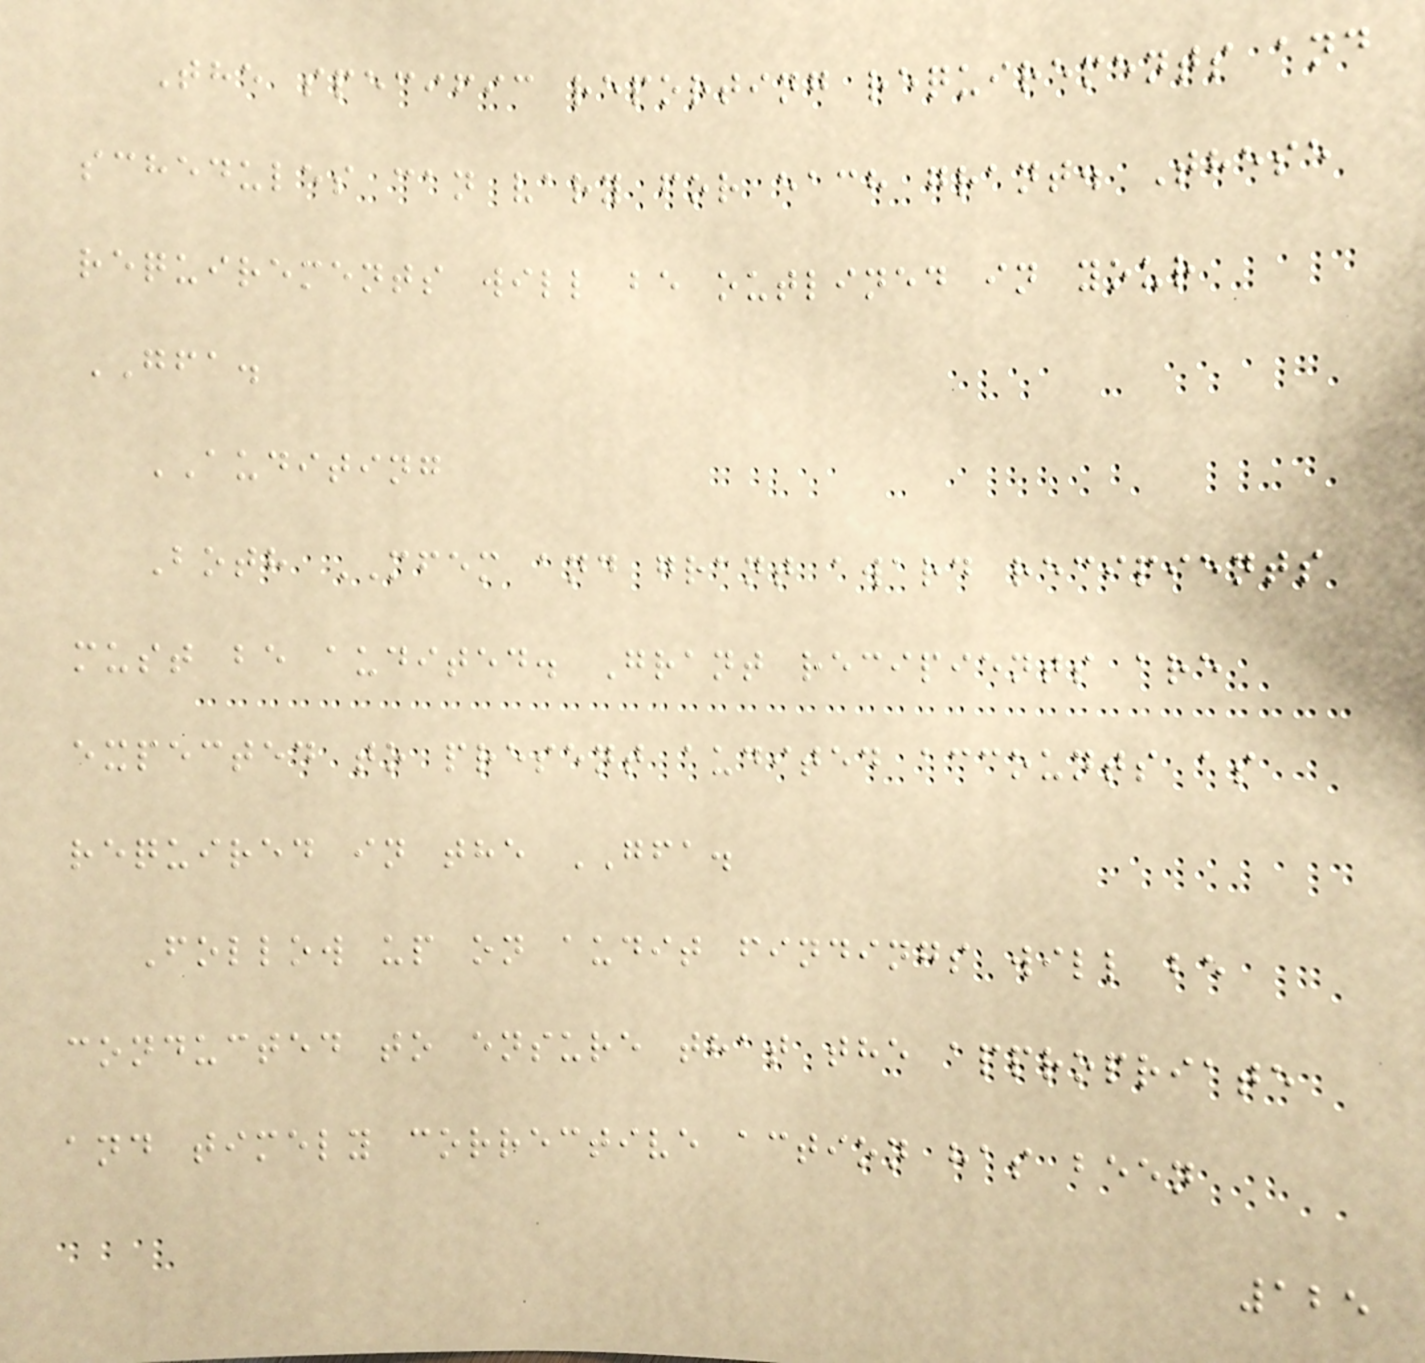The specific reporting requirements and
schedules can vary for each grant. These
requirements will be outlined in your
GFA.
AUDITING
Both MFEM and grant award recipients
must be audited. Grant recipients are
expected to present audited accounts as
required in the GFA.
Follow up on audit findings will be
conducted to ensure that the appropriate
and timely corrective action has been
125
